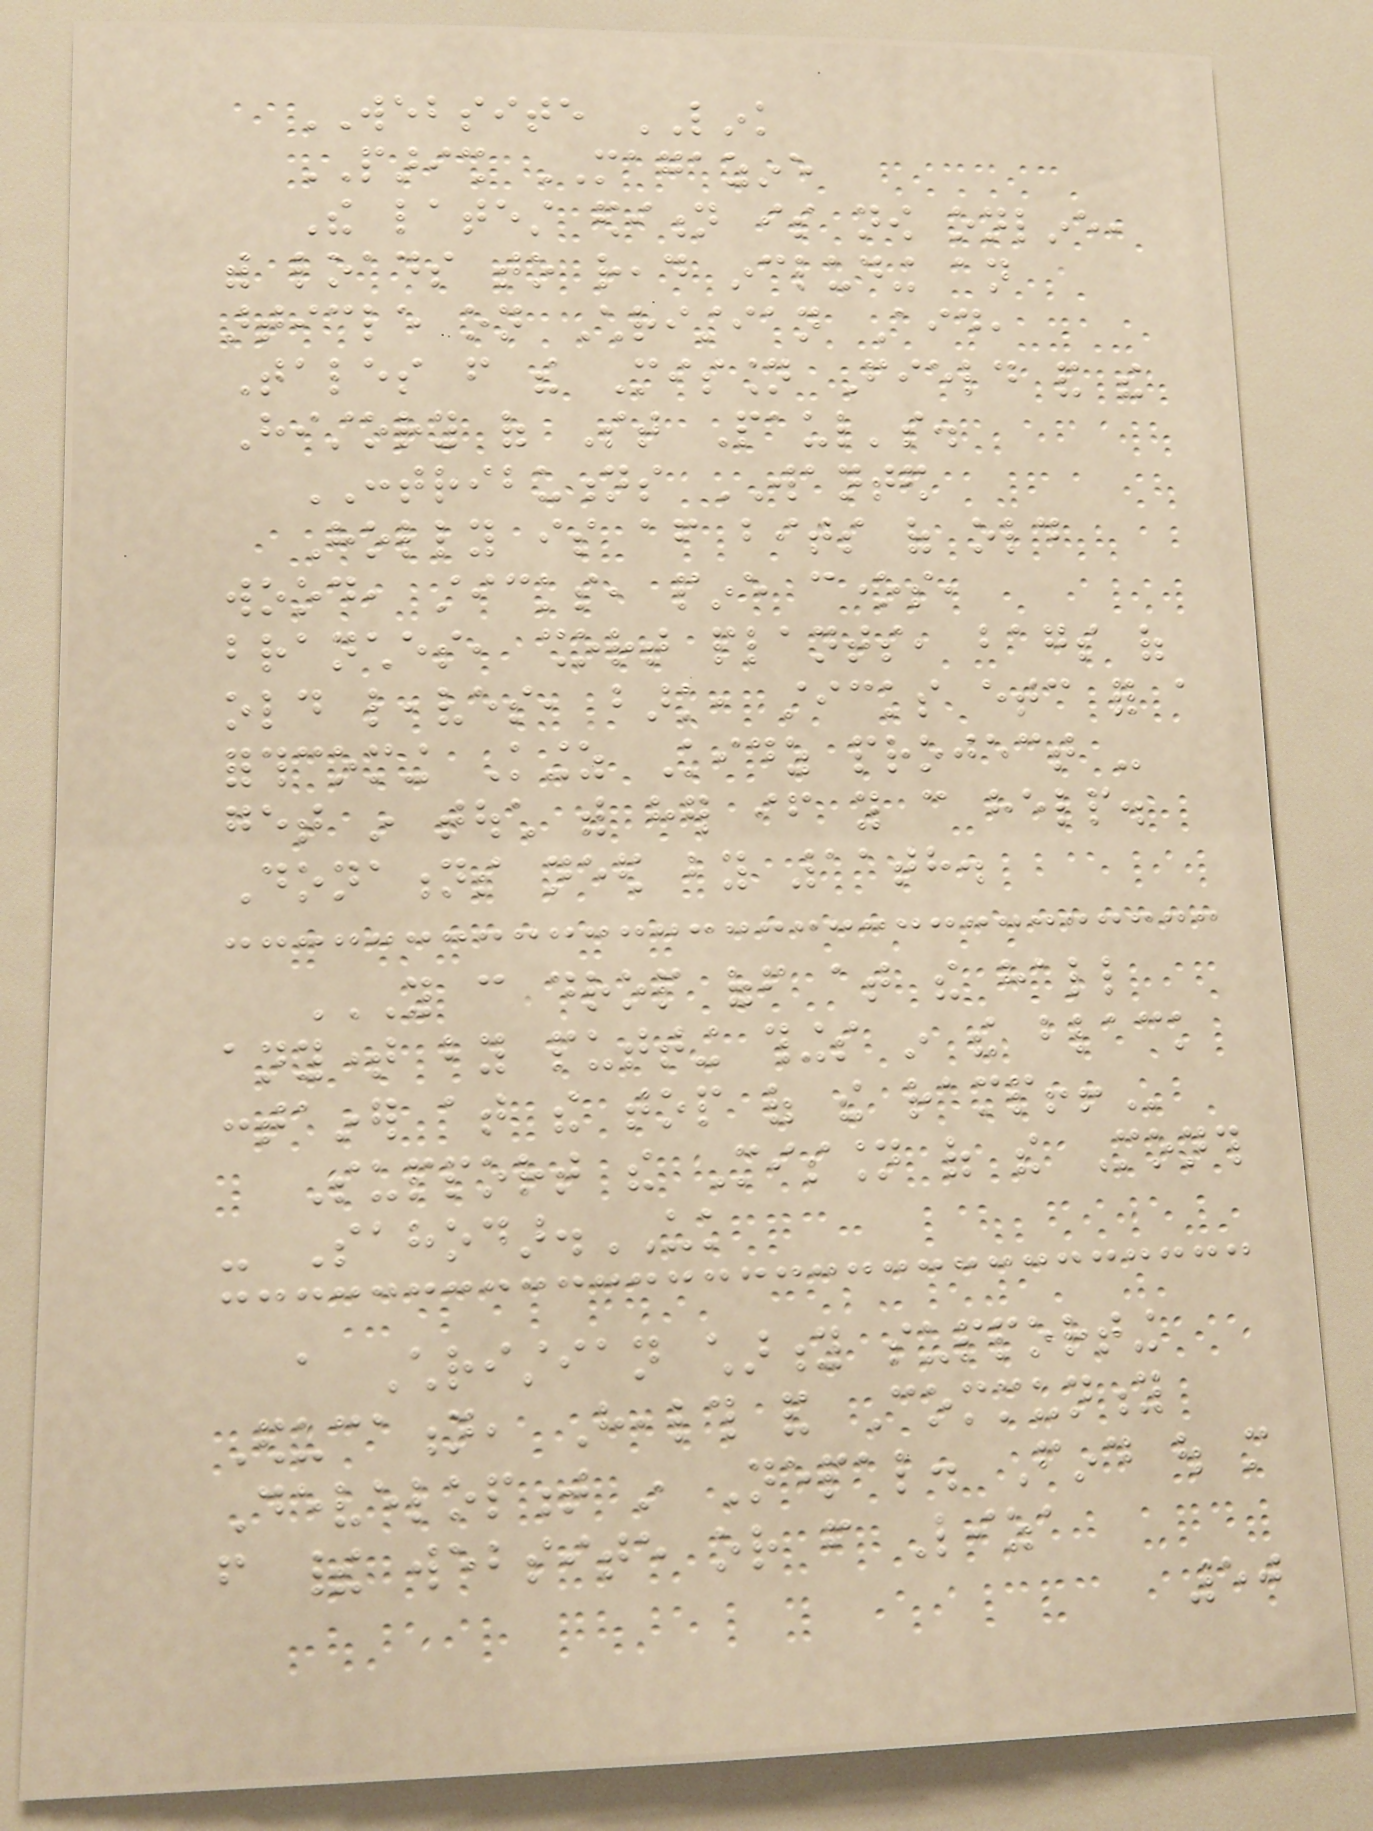WEBSITE LINK
PARISH MAGAZINE
The latest edition is now online,
with loads to read including an
article on Christian Aid,
Tales from the Mission Field and the
History of St Paul's.
CONTRIBUTIONS WANTED
Holly is after bits of old
wood, sticks, pine cones,
branches, short plants, bags of
old leaves, bark, sticks etc for a
forthcoming Kingz Kidz project -
get in touch with her if you can help.
Donations need by 11th.
YOU CAN DROP OFF AT THE HALL
ANYTIME BY PUTTING THINGS IN THE BLACK
CONTAINER AT THE TOP OF THE RAMP!!
Support the Mission of the Month
- Sahodar.UK
a Christian charity supporting
Education, Health and Community
Development in Nepal. Find out more
from their website or from Liza
50
